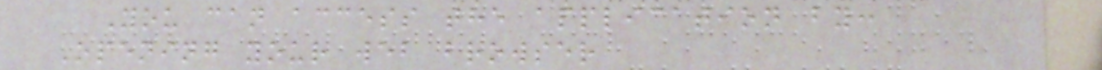You can access the application by:
Opening your web browser
